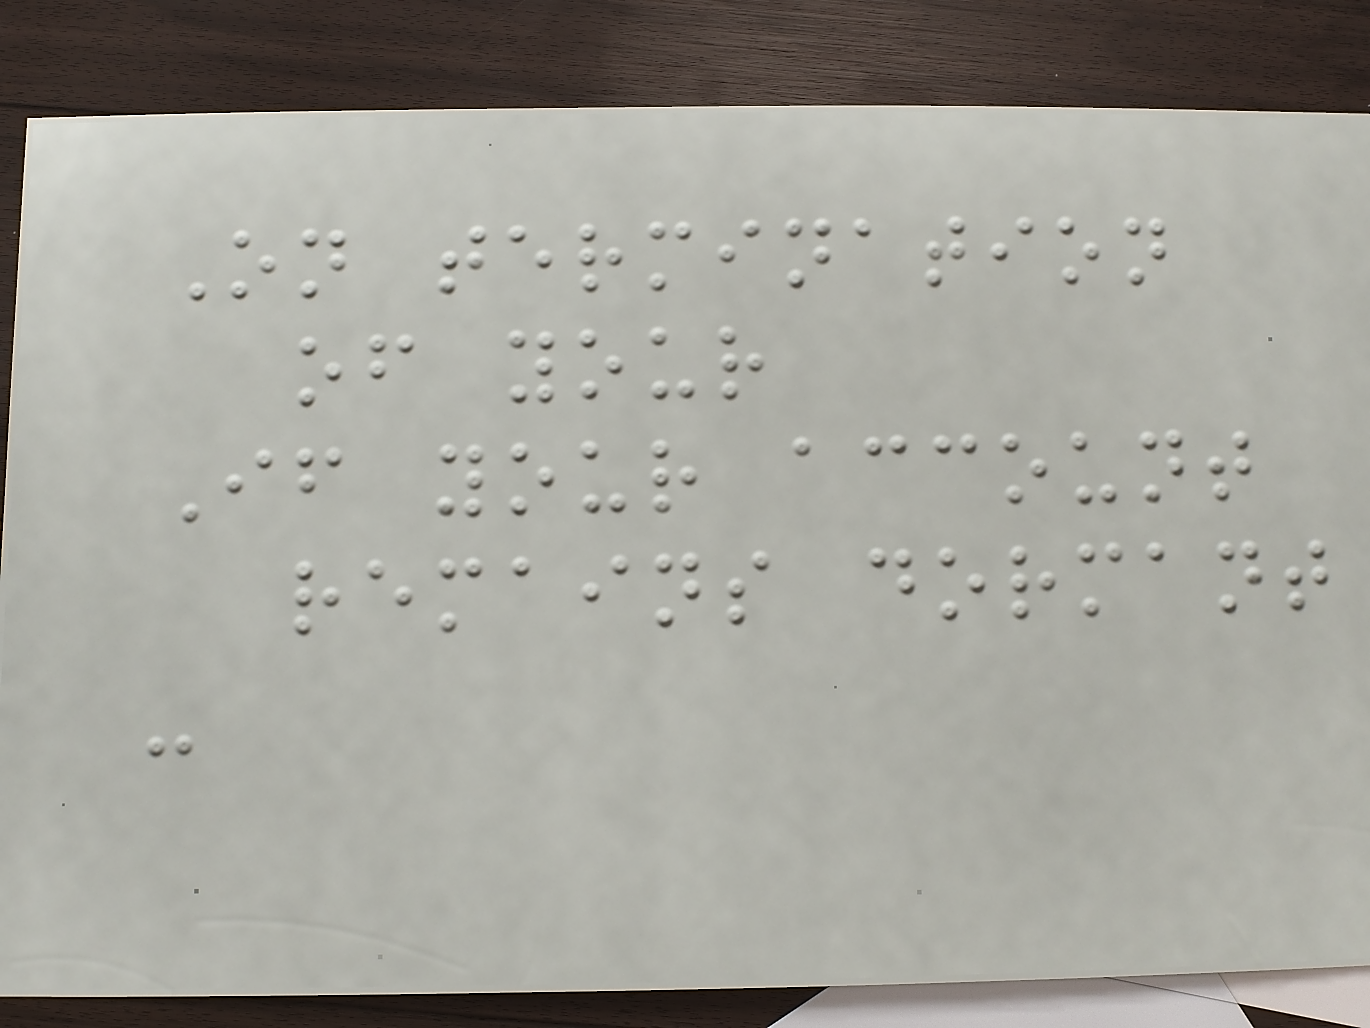On termination
of your
If your account
remains dormant
-
